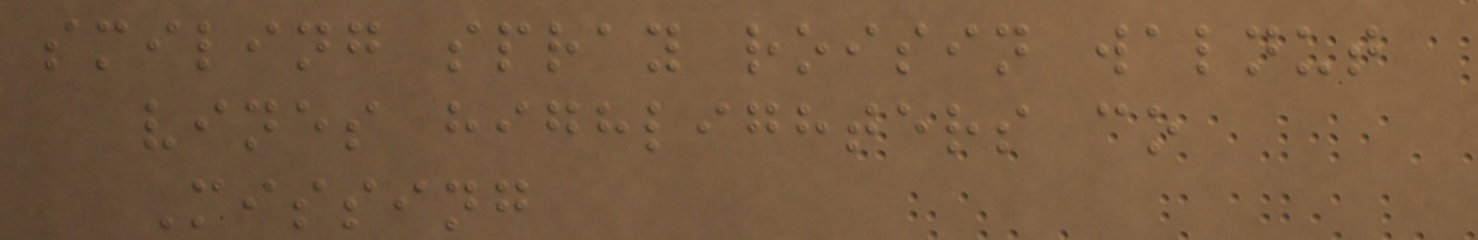smiling spray roisin walnut
vines highlighters co
Missing
